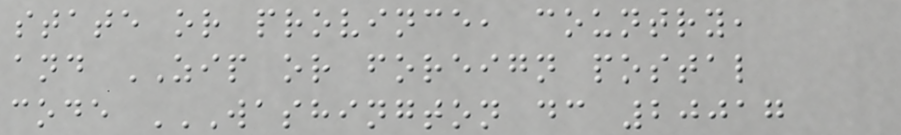state or province, country,
and ZIP or foreign postal
code WASHINGTON DC 20017
